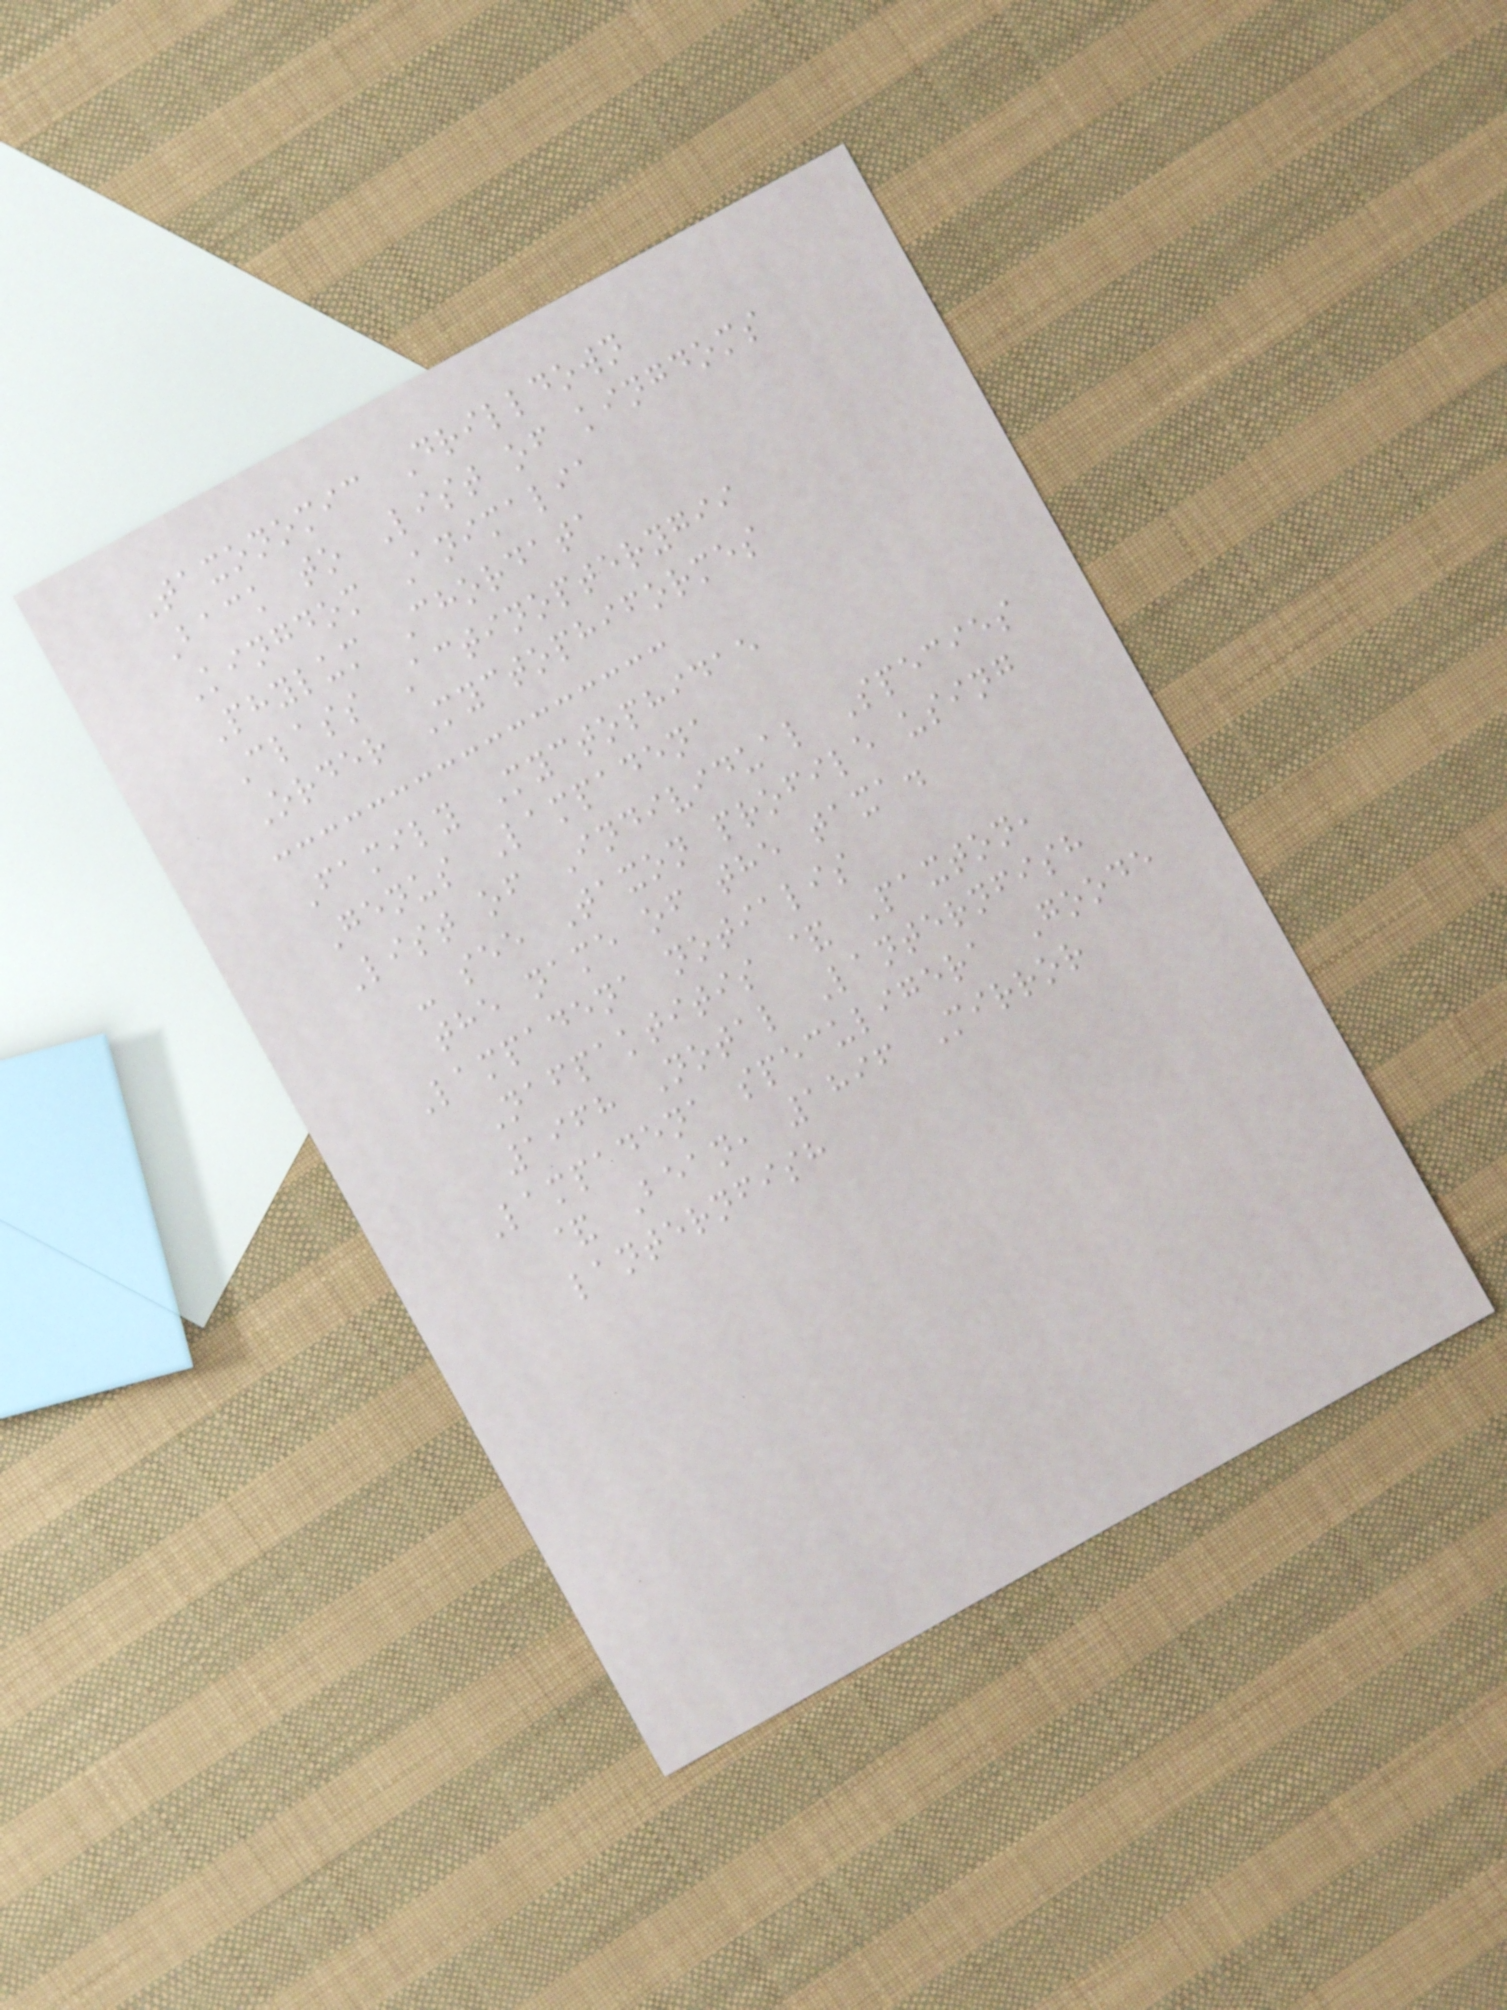Taxonomic Drilldown
Back to List of kingdoms
Kingdom Animalia
Phylum Chordata
Class Actinopterygii
Order Myctophiformes
Family Myctophidae
Genus Lampadena
List of Individual Species
- see Taxon profile using
the name of the taxa.
Lampadena notialis
Nafpaktitis & Paxton,
1968 Notal Lanternfish
Lampadena speculigera Goode
& Bean, 1896 Mirror
lanternfish
